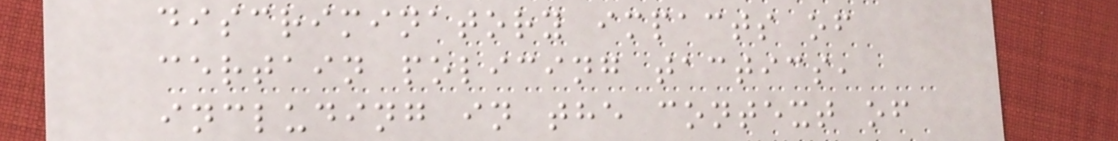discriminatory impacts of
certain policing tactics,
including in the context of
